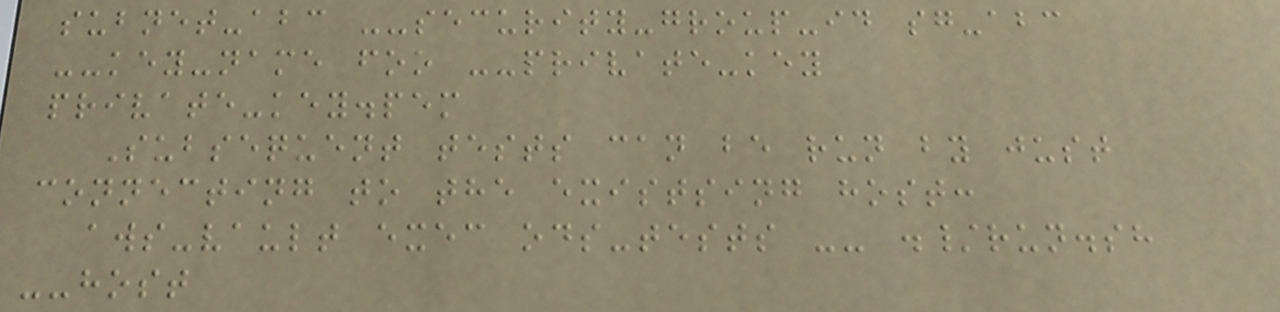subnet-abc --security-group-id sg-abc
--key-name foo --private-key
private-key.pem
Subsequent tests can be run by just
connecting to the existsing host:
aws-vault exec ods-tests -- ./run.sh
--host
